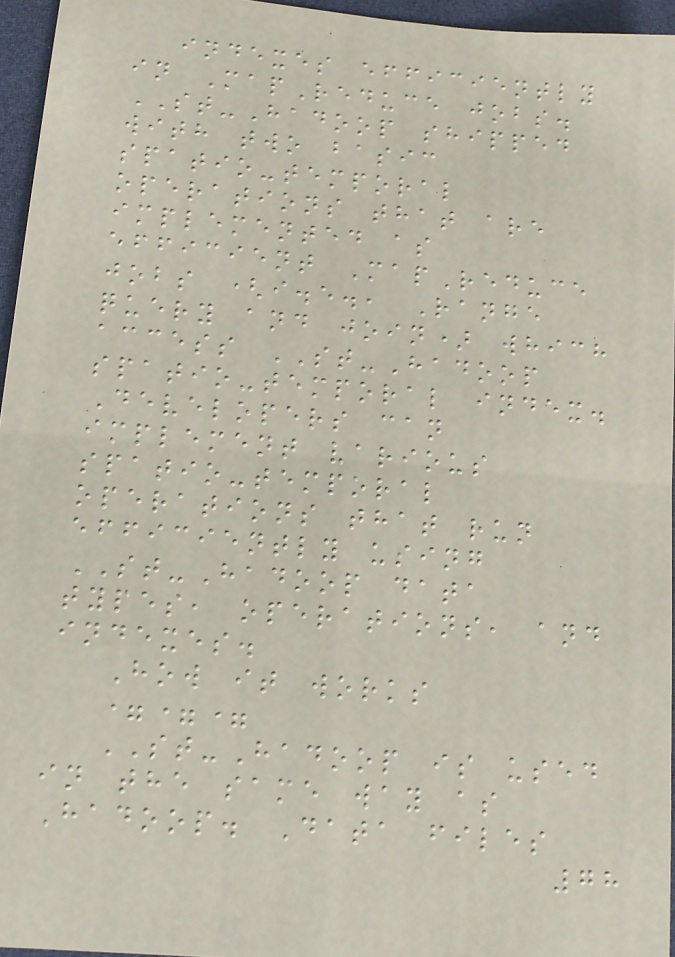indexes efficiently
in MapReduce jobs.
ST-Hadoop shipped
with two basic
spatio-temporal
operations that are
implemented as
efficient MapReduce
jobs (i.e., Range
query and join) which
access ST-Hadoop
spatio-temporal index.
Developers can
implement various
spatio-temporal
operations that run
efficiently using
ST-Hadoop data
types, operations, and
indexes.
How it works
===
ST-Hadoop is used
in the same way as
Hadoop. Data files
78
